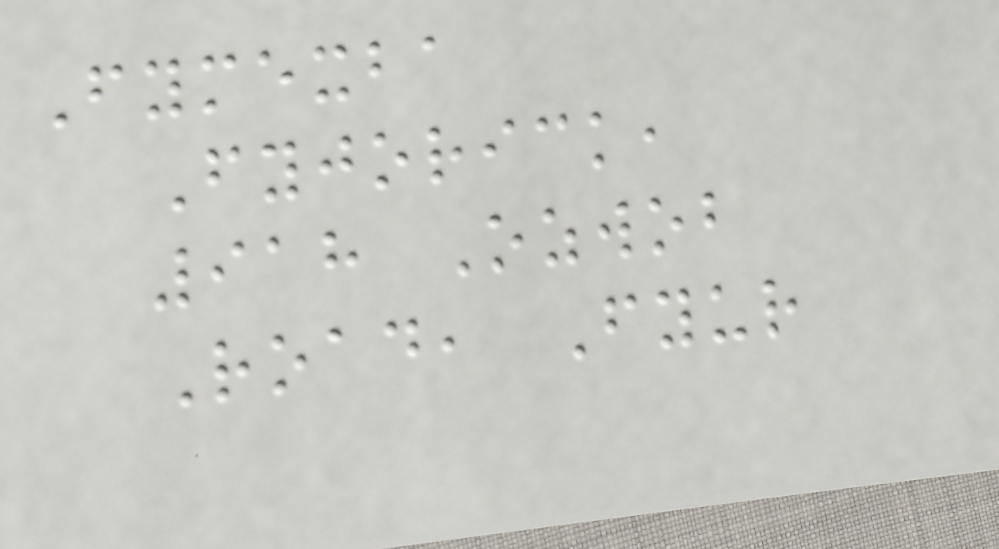Fymexba
Fyjorick,
918 Ozwob
Road, Fyur
